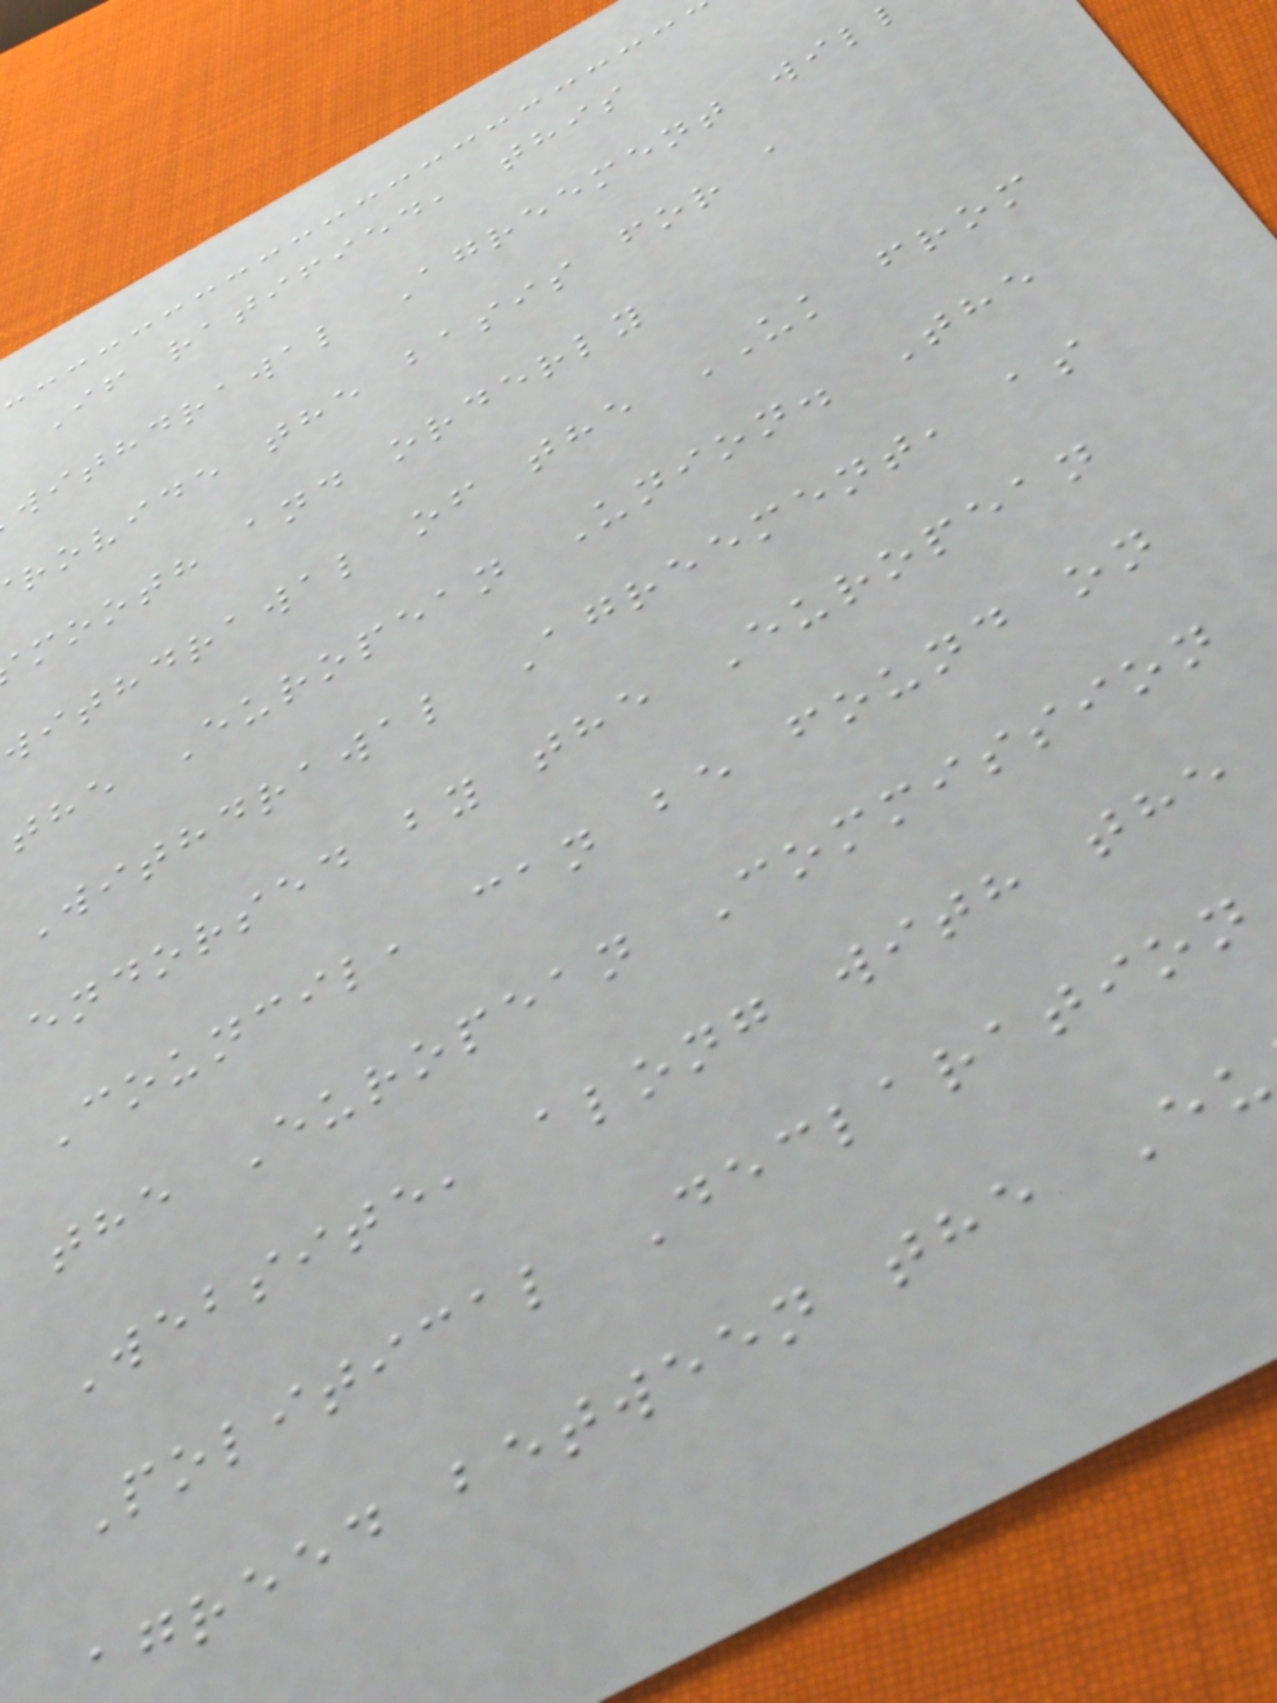If ratified, this
withdrawal Agreement wil
rovide the basis for a
mooth and orderly
withdrawal of the UK from
the European Union. The
Withdrawal Agreement, as
endorsed by the European
Council, can be found on
the European Commission
Website, along with the
Political Declaration
agreed between the Eu
